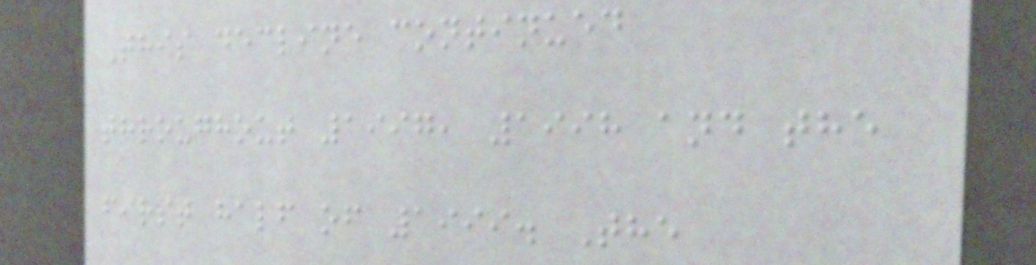This decline continued
throughout 1997, 1998 and the
first half of 1999. The
